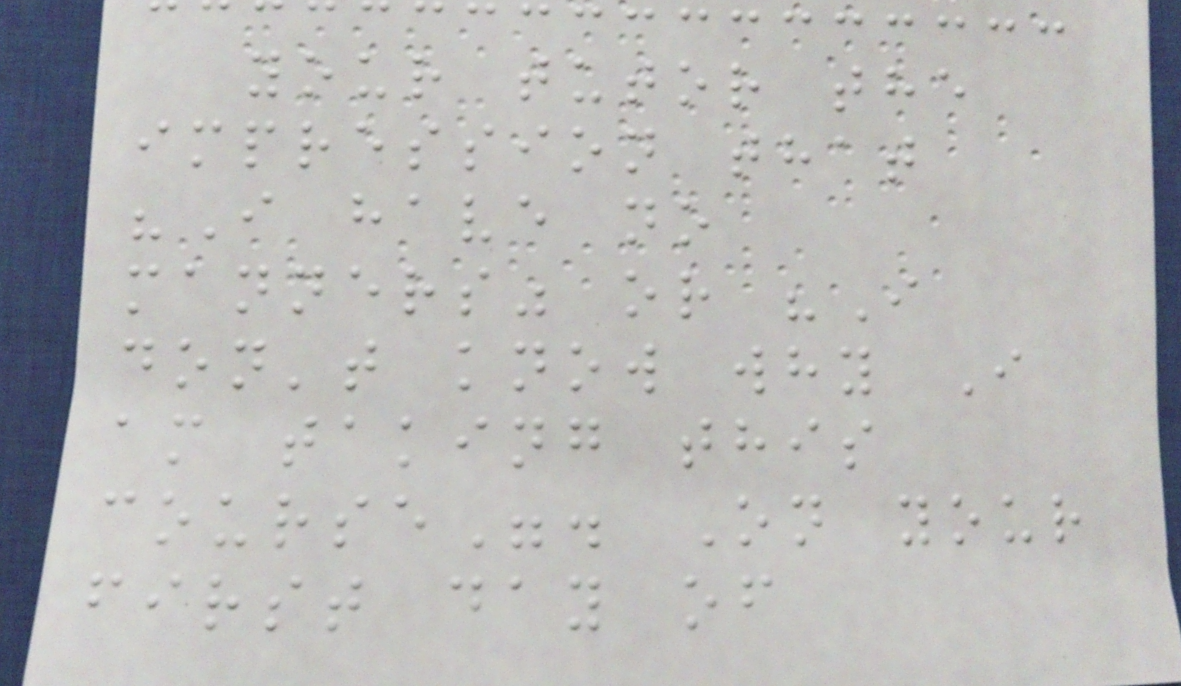your tutor the
impression that
"I have no
manners" or "I
don't know why I
am taking this
course". On your
first day of
